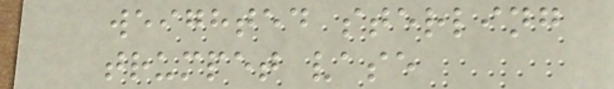weighted sterling
trumpet vase
